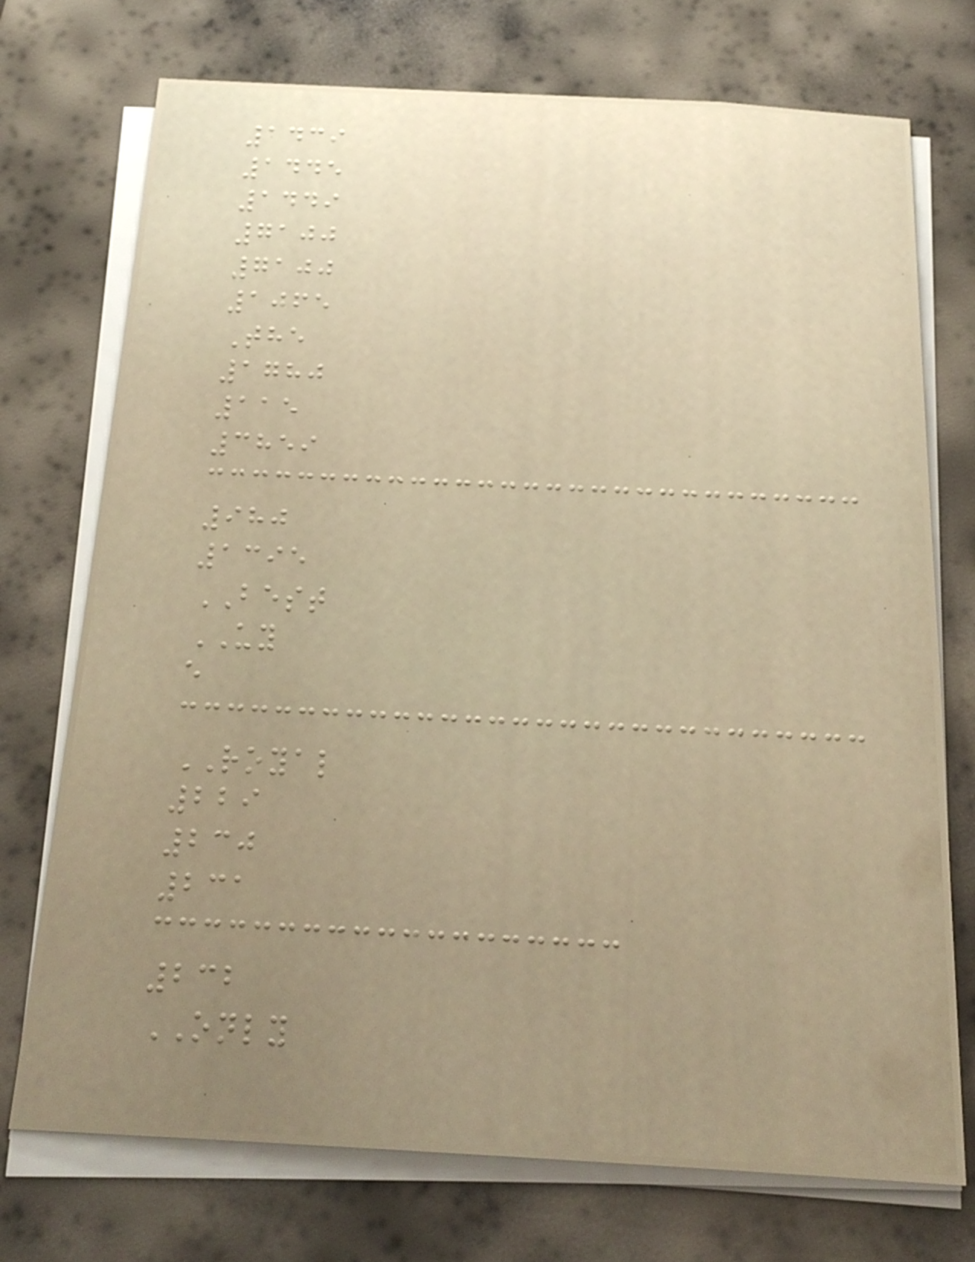1439
1445
1449
7100
7100
1065
The
1780
115
3859
980
1395
BEST
UY
e
ROYAL
229
230
231
232
ONLY
